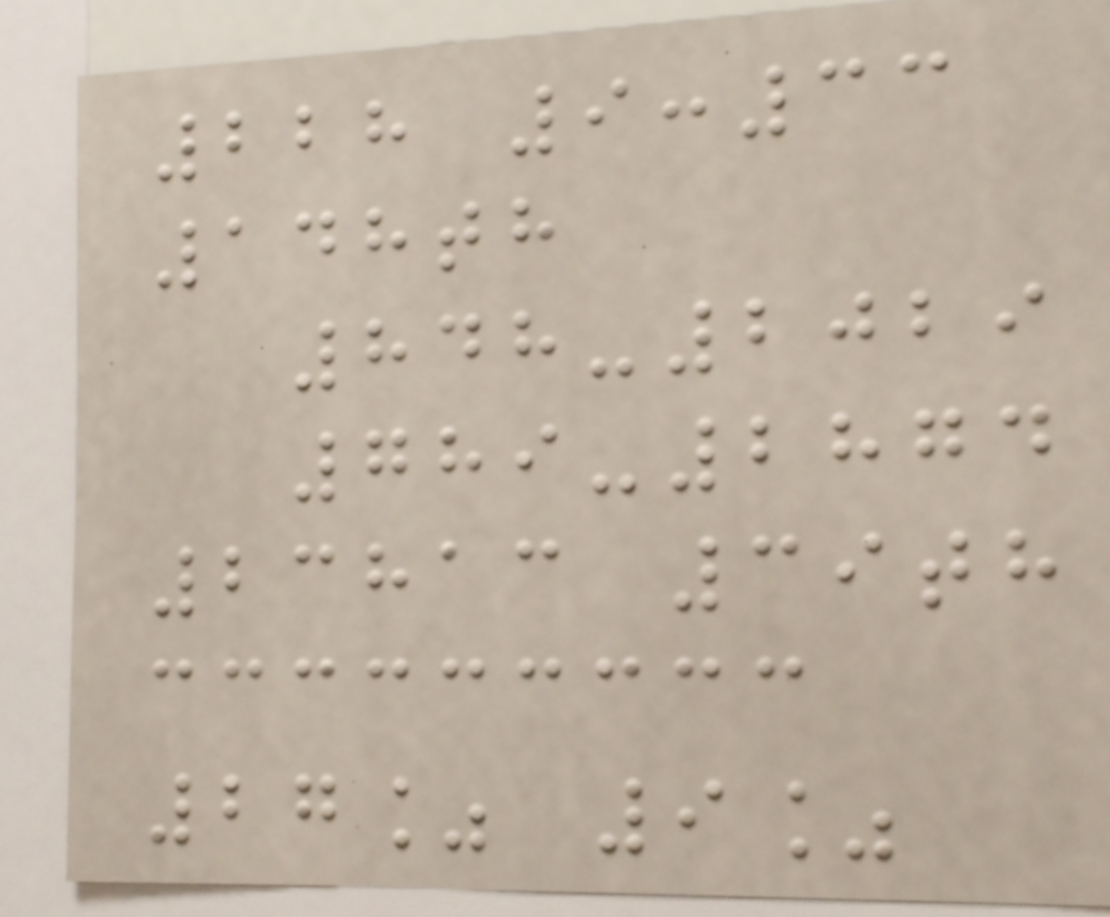228 9:33
148th
848-2029
789-2874
23813 39th
27% 9%
